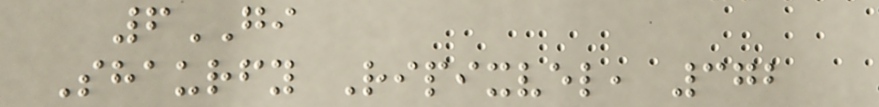6GI
Shaurfy Ripixvel, 372
